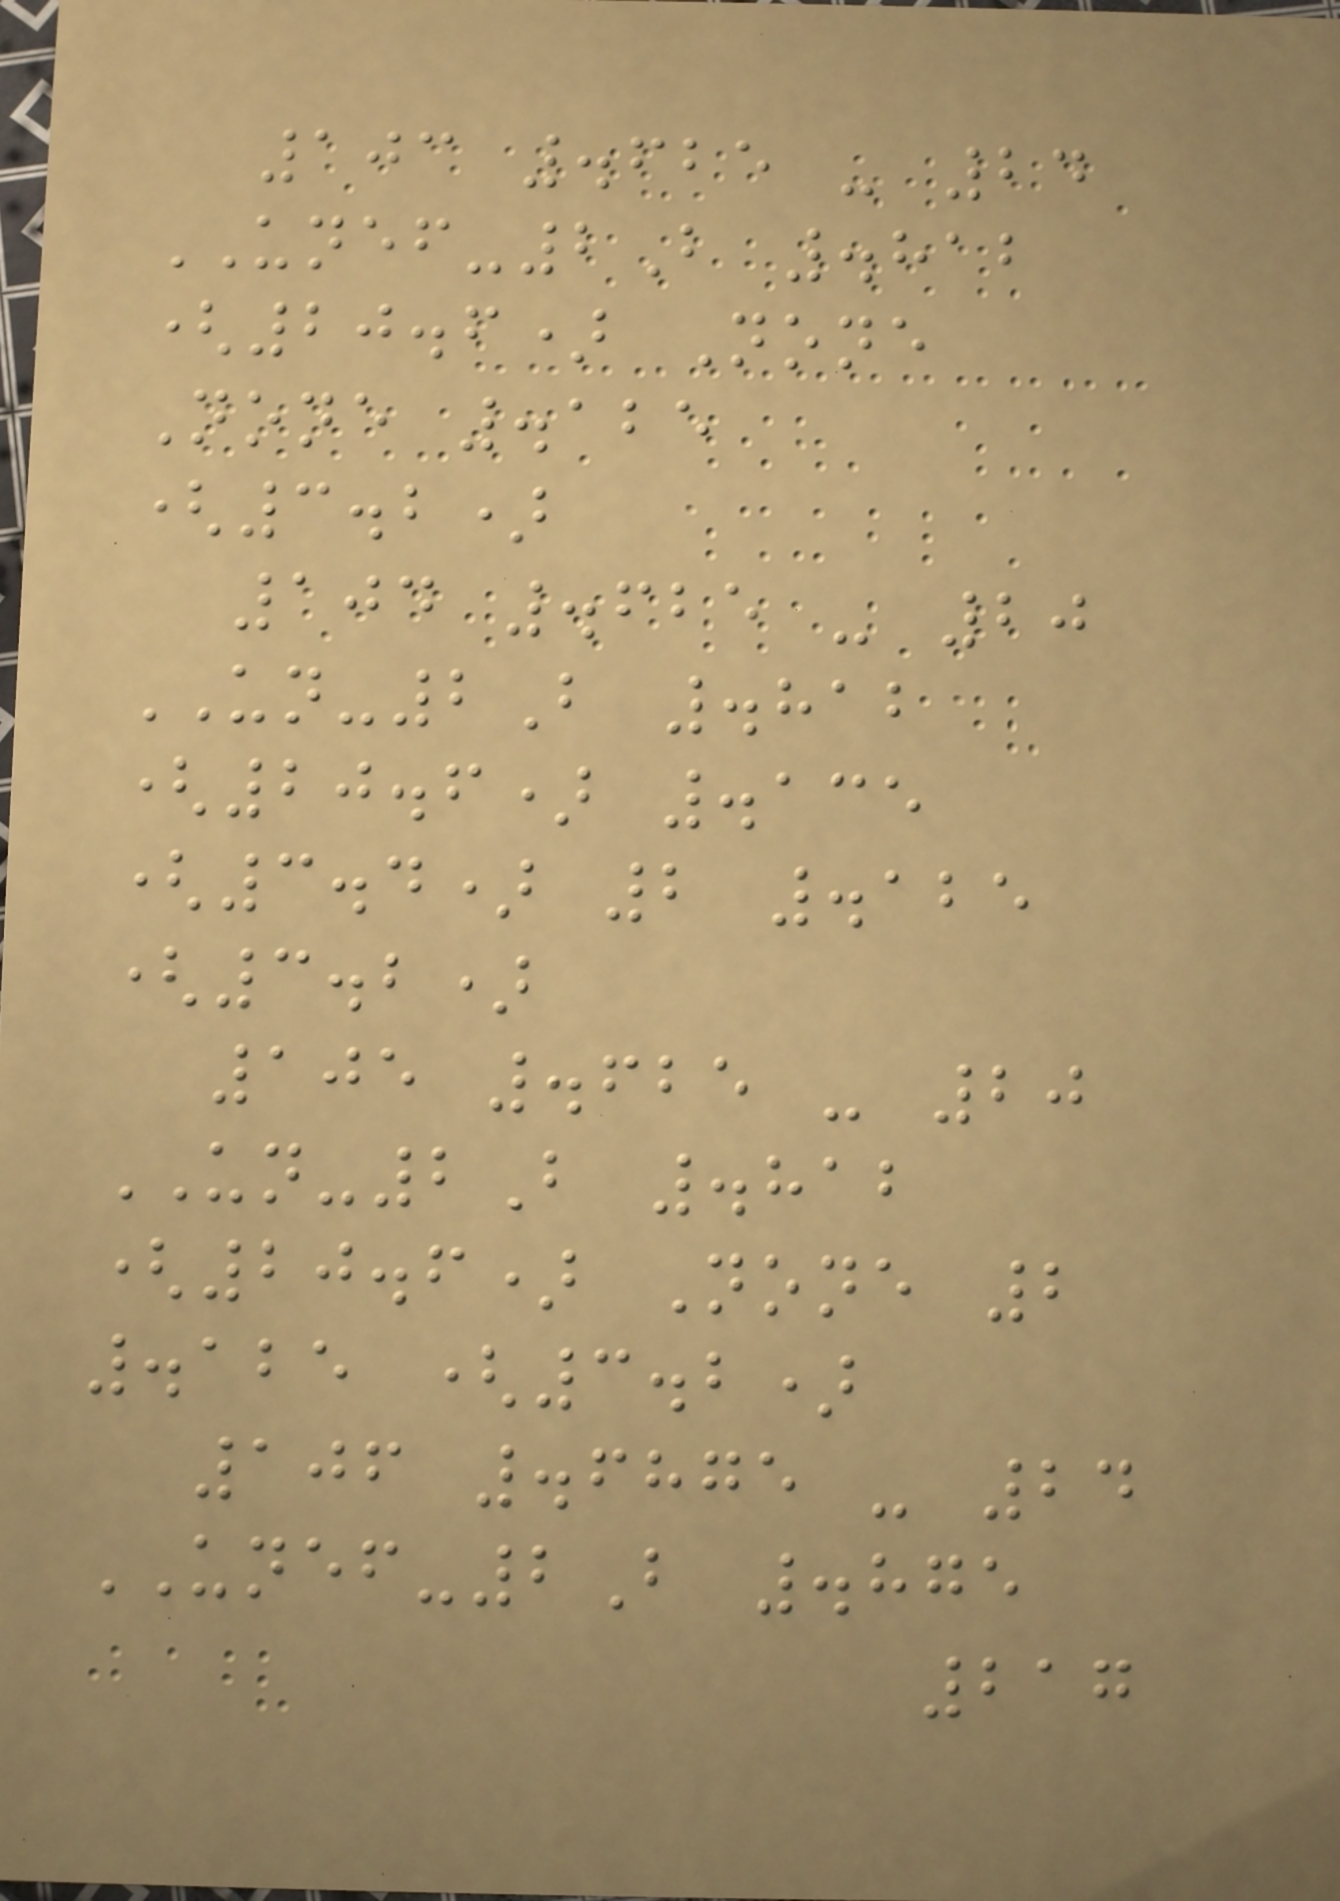103 .625 - 24
UNEF-2B .812
(20.6) None
None .125
(3.2)
104 .625 - 20
UN-2B .812
(20.6) .135
(3.4) 2 .125
(3.2)
105 .625 - 20
UN-2B .812
(20.6) None 2
.125 (3.2)
106 .6875 - 24
UNEF-2B .875
217
